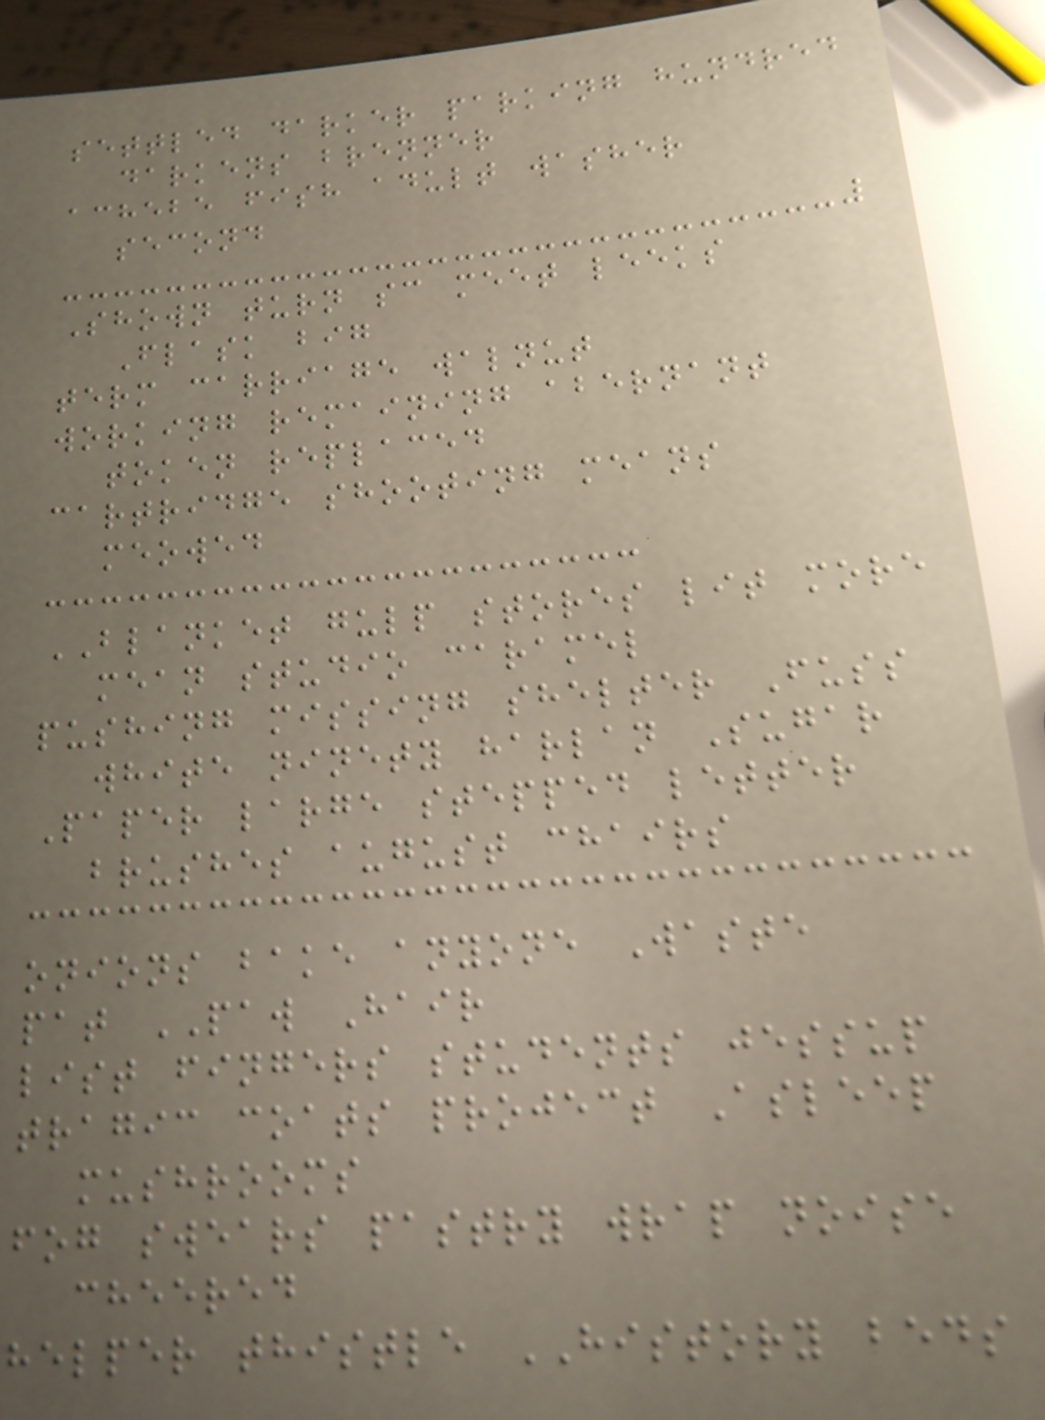settled darker parking hundred
darkens brenner
achebe fish adult washer
second
Shown turn sc meet leeks
Flask big
term carriage walnut
working remaining abernant
token replaced
cartridge shooting means
meowed
BLANKET gulp stores lit more
mean studio caramel
pushing missing shelter Fuss
white ninety harlan Sugar
Paper large stepped letter
brushes august chairs
onions bake anyone Waste
pat PAW Hair
list fingers students jessup
tragic coats project Asleep
mushrooms
fog swears pastry wrap noise
cheered
helper thistle HISTORY beds
